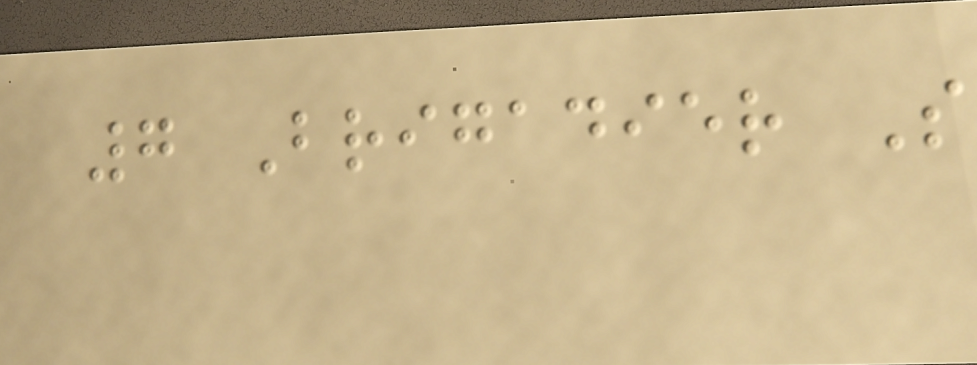7 Brigadier S
